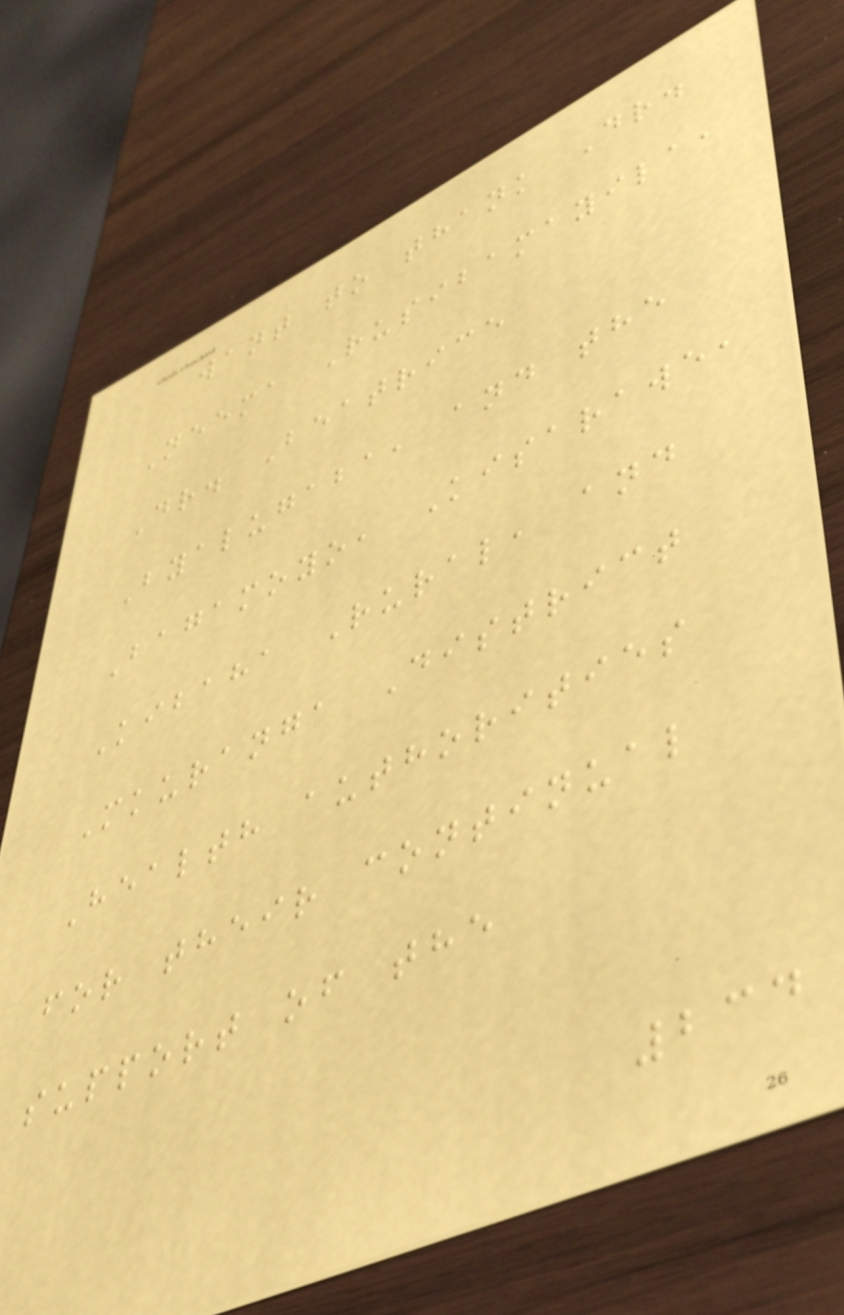want to thank Dr.
Neema Rusibamayila,
Dr. Beatrice
Byalugaba, and the
Bagamoyo, Kisarawe,
Kibaha Rural, and
Mkuranga District
Health authorities
for their continual
support of the
234
